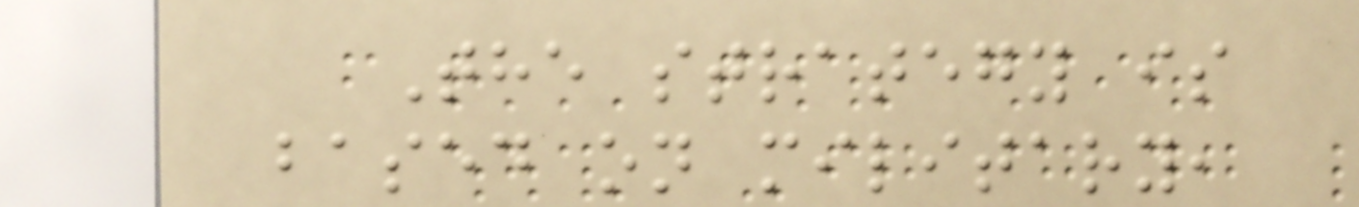The strategy is
based on military,
